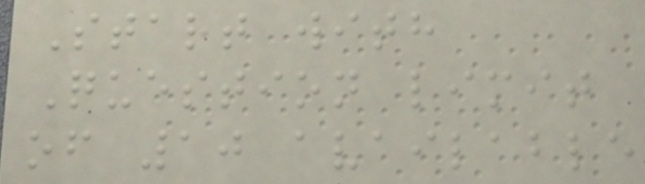Start with
Question limit
of 10 available
